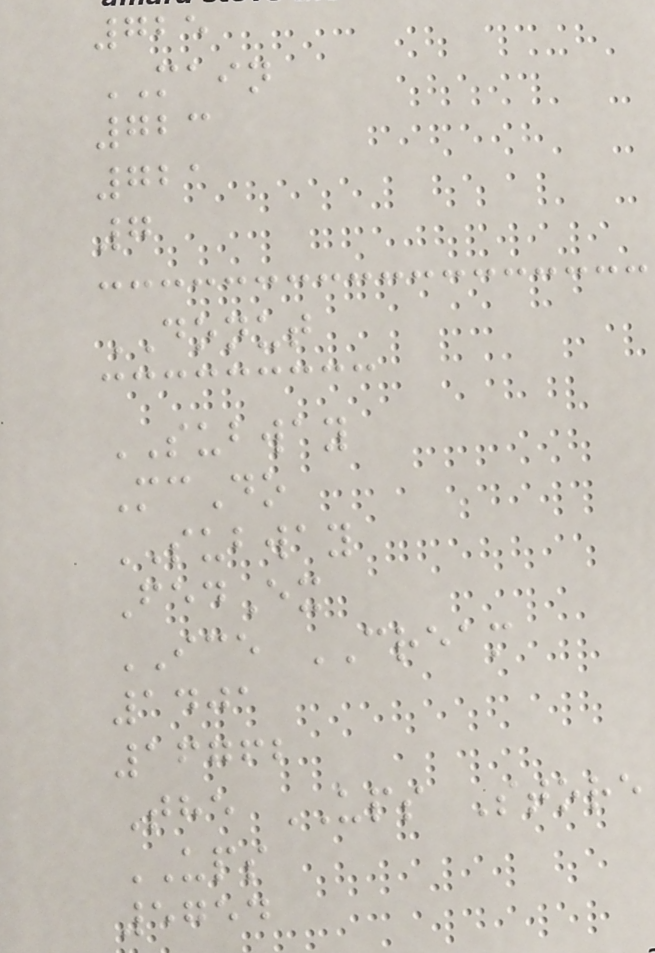725
MAIN
723
721
7
DONUT
SUBWAY
McDo
SUBWAY
FedEx
ICE CREAM
1401
16762
The UPS Store
UPS
5754
